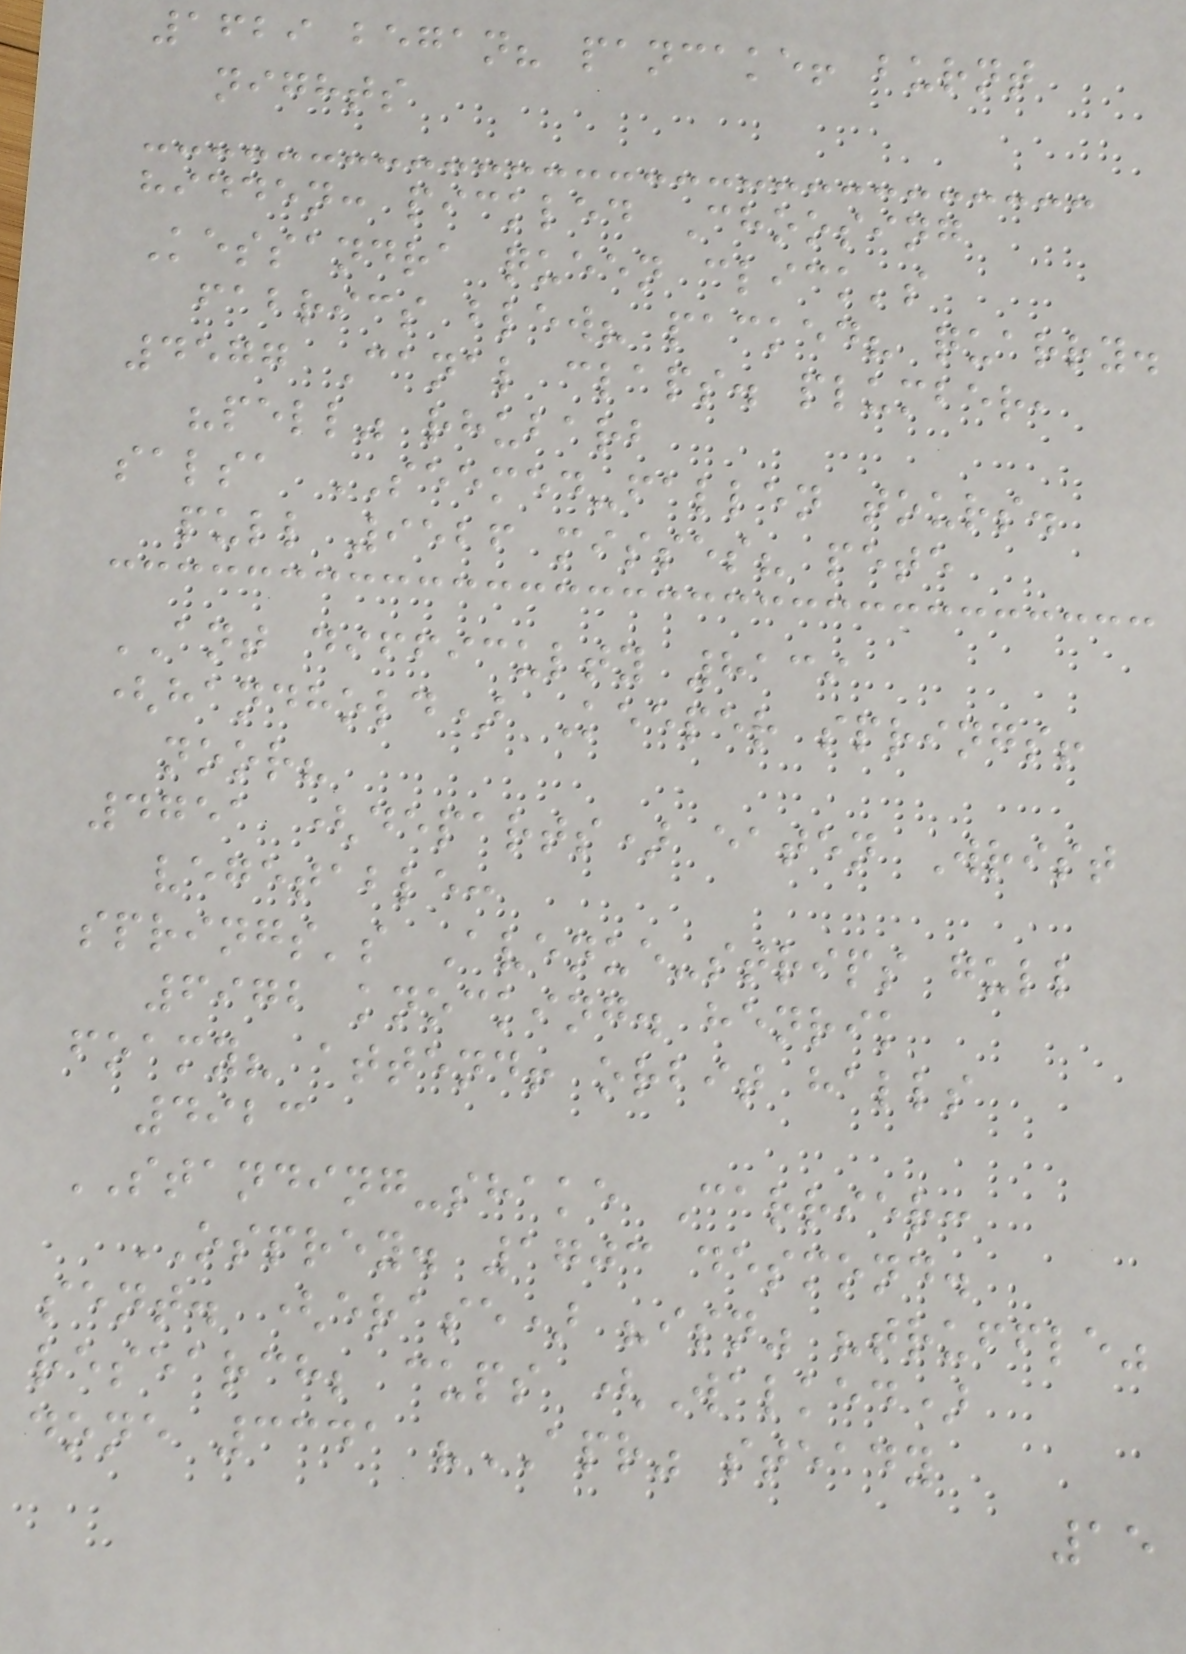1629 began? pancake! burnt
nights
hidden: pickled Choosing
Kessandra queen click's
fabrics blew? packed? quarry.
4577 Canal claps. plumber,
"pell" rhubarb
salsa SEEMED-fallen tours.
pull 9526 misses? pete
ANT difficulty 8139
(handhold) Keeper springs!
noor?
4751 (departs) eaten Wrist
vegetable:
springs's Avenue-strips gull
6972 knocking. henrik
foamy? attend! orbit halls
4923
STANDING-shake Carrier:
OSPREY. 1703 desmond.
sent. (erase) "isn" "truffle"
research; cups (Walked)
done 3341 "APR" steady
15
